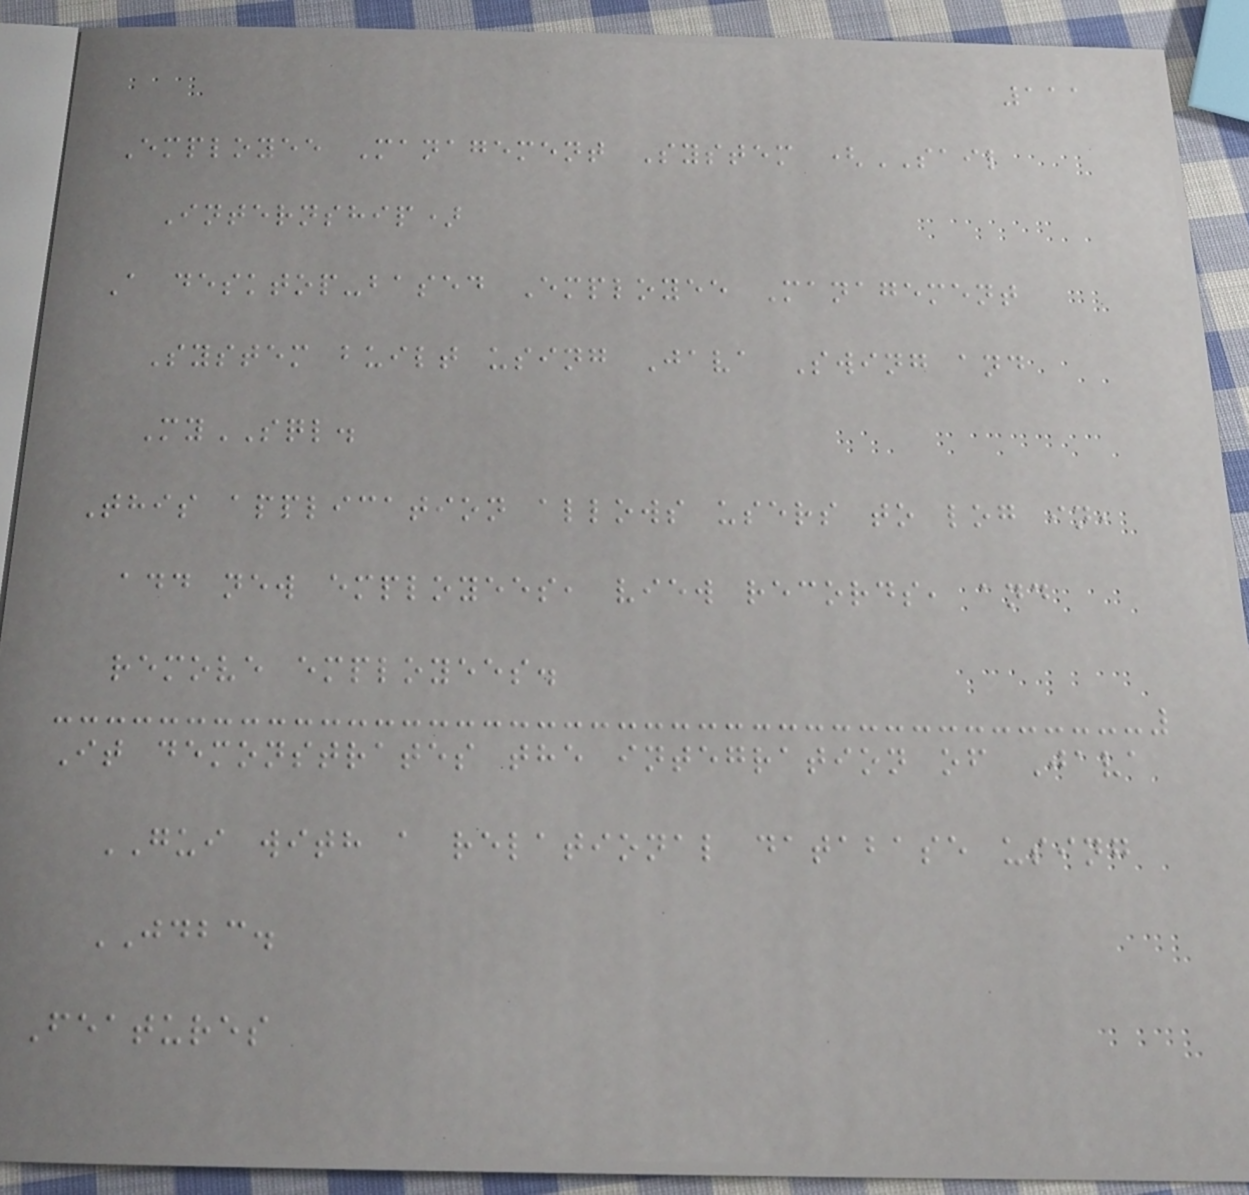111
Employee Management System (SAIL
Internship)
A desktop-based Employee Management
System built using Java Swing and
MySQL.
This application allows users to log in,
add new employees, view records, and
remove employees.
It demonstrates the integration of Java
GUI with a relational database using
JDBC.
Features
